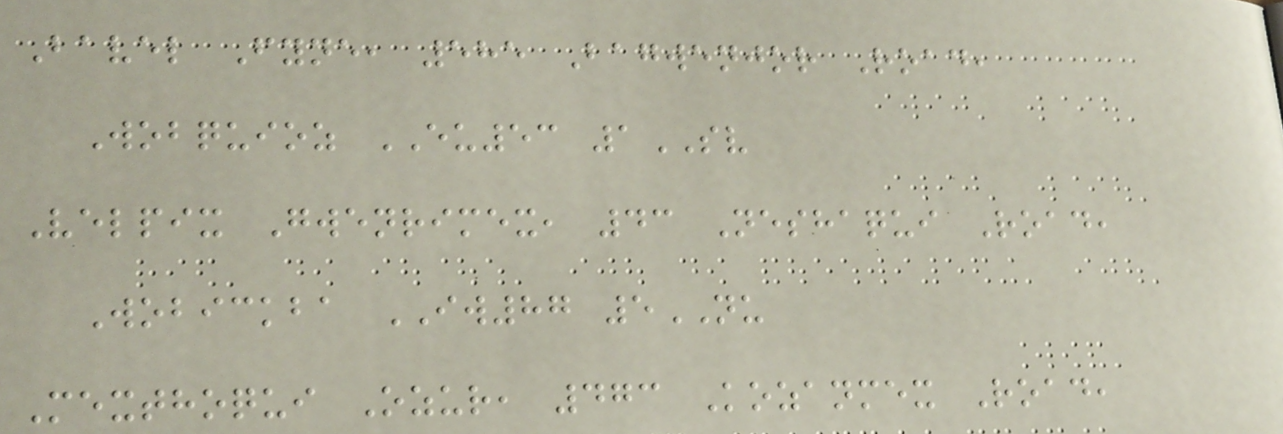Bavel Fyne, 585 Bagwenjor Road,
Wobquioz EU53 1SV
Velpix Gwenrimex, 43 Neshaqui Road,
Wobickba IW87 5NU
Mexthoqui Ozur, 473 Kozanmex Road,
